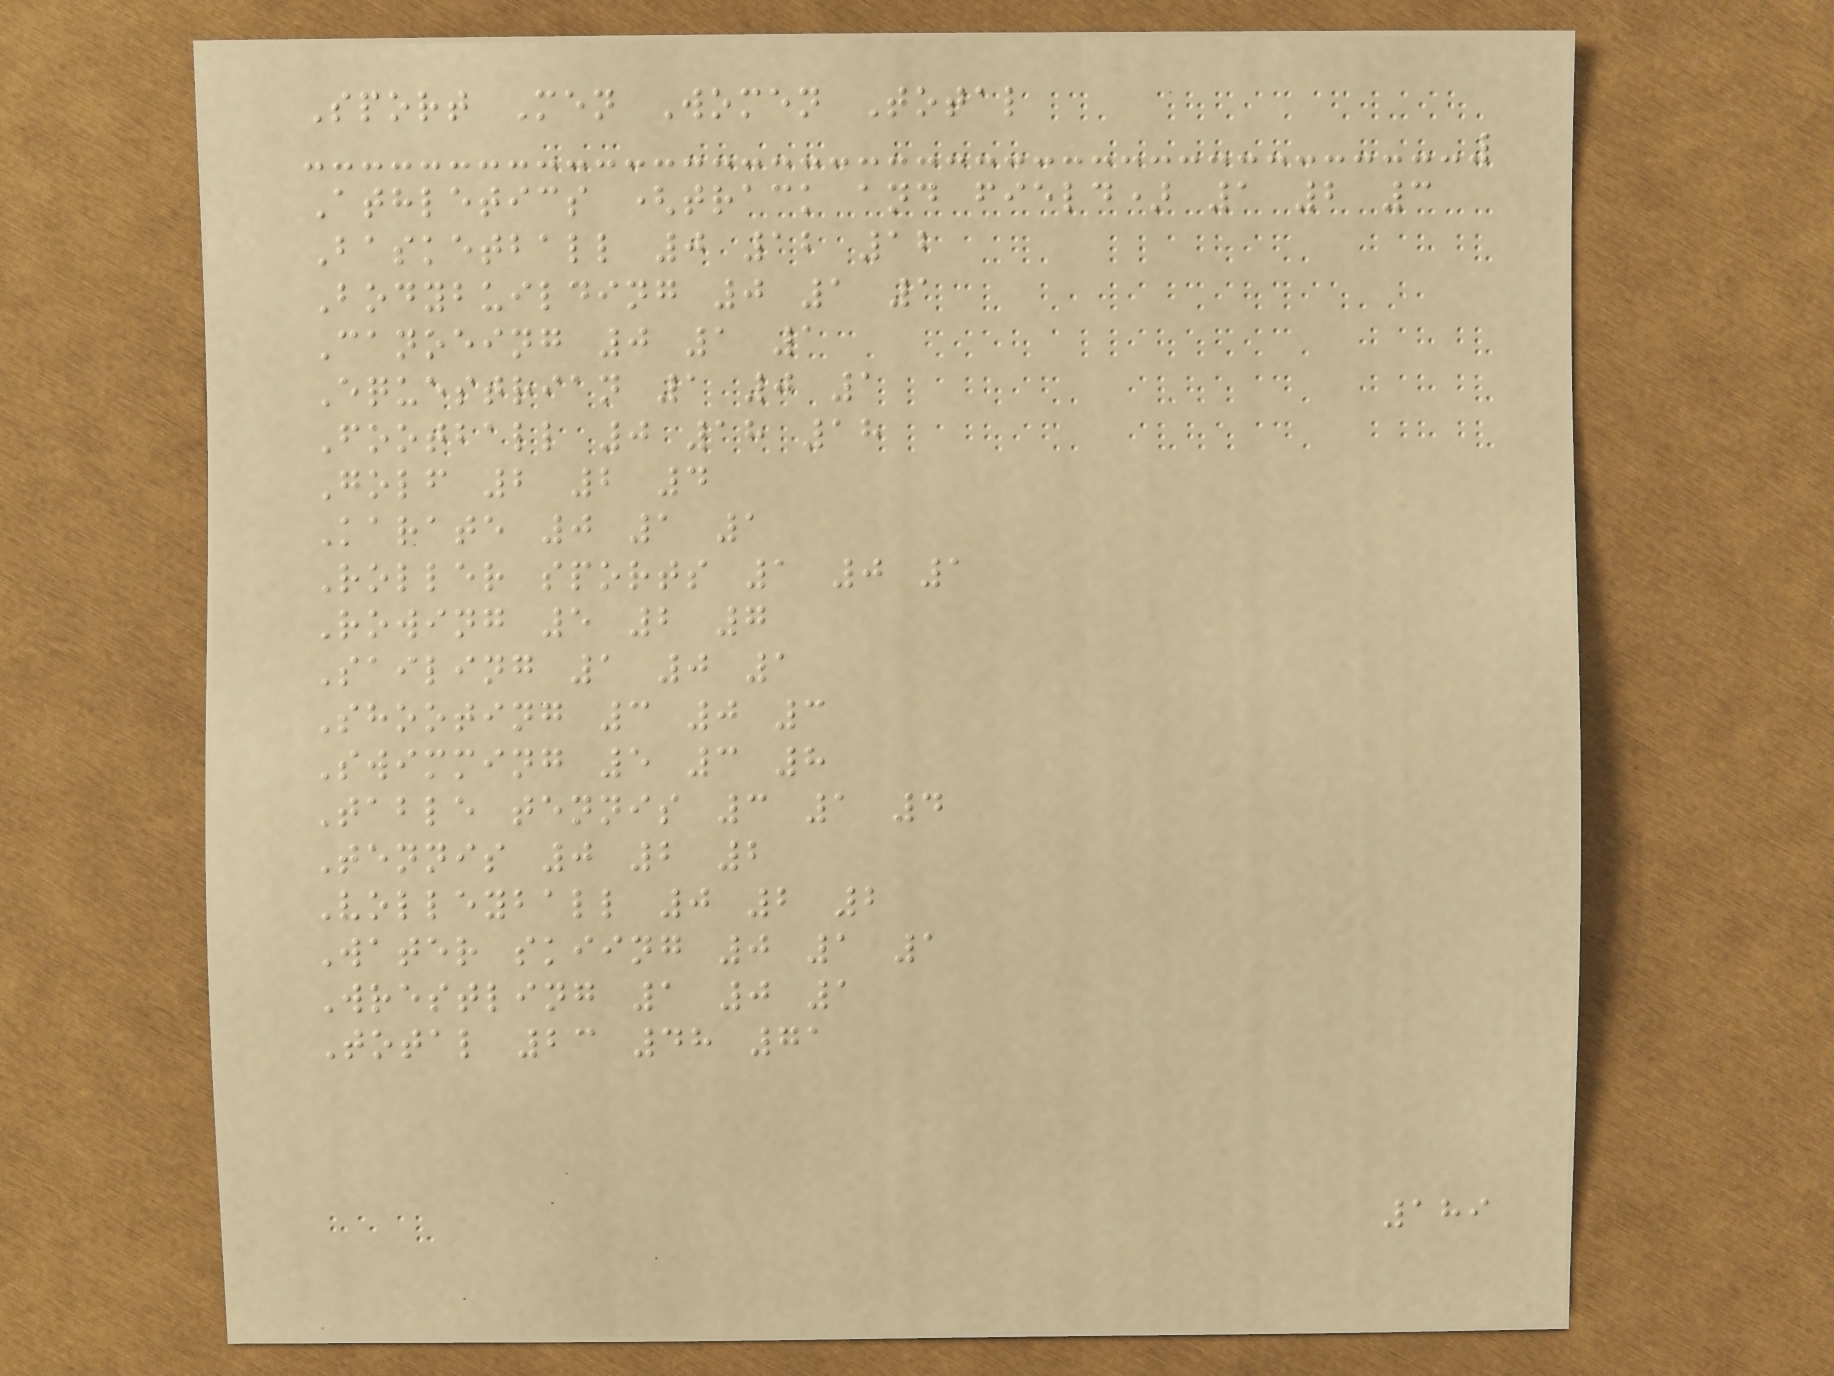Sport Men Women Total
Athletics (track and field) 1 2 3
Basketball 0 12 12
Bodybuilding 0 1 1
Canoeing 0 1 1
Equestrian 1 0 1
Football 0 18 18
Golf 2 2 4
Karate 0 1 1
Roller sports 1 0 1
Rowing 5 2 7
Sailing 1 0 1
Shooting 3 0 3
Swimming 5 3 8
Table tennis 3 1 4
Tennis 0 2 2
Volleyball 0 2 2
Water skiing 0 1 1
Wrestling 1 0 1
Total 23 48 71
189
